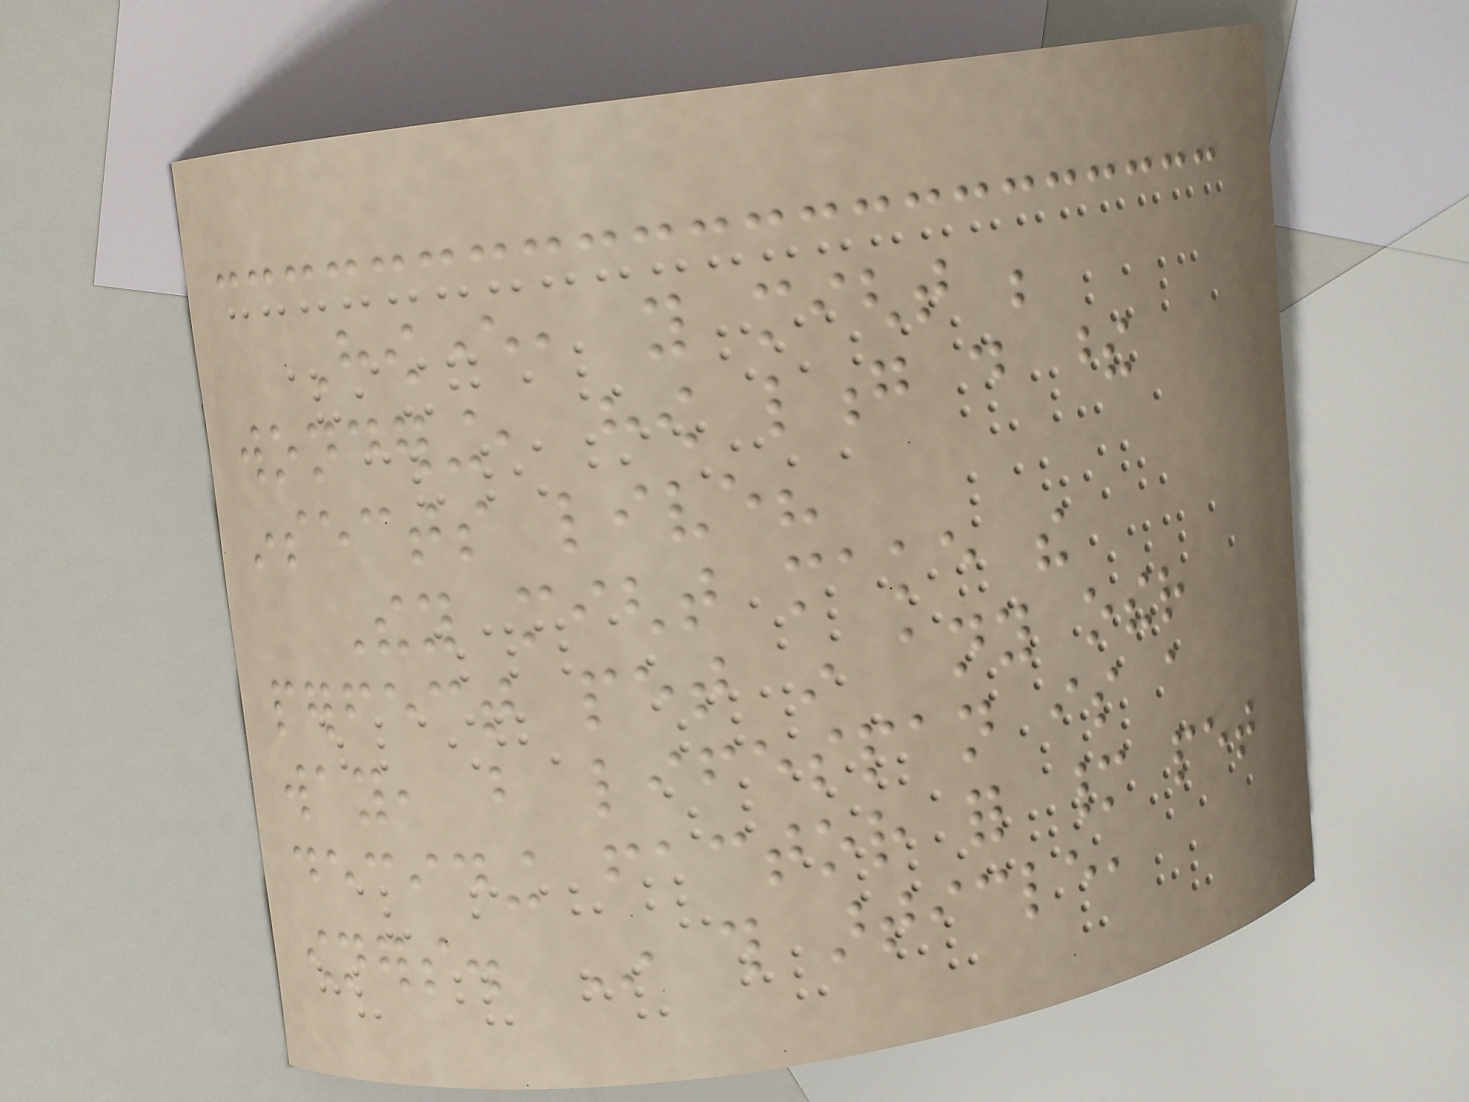However, you might be
wondering, how long do these
insects live?
They might make the
perfect pet in any other
way, but lifespan is a
deciding factor for many pet
owners. In this article,
